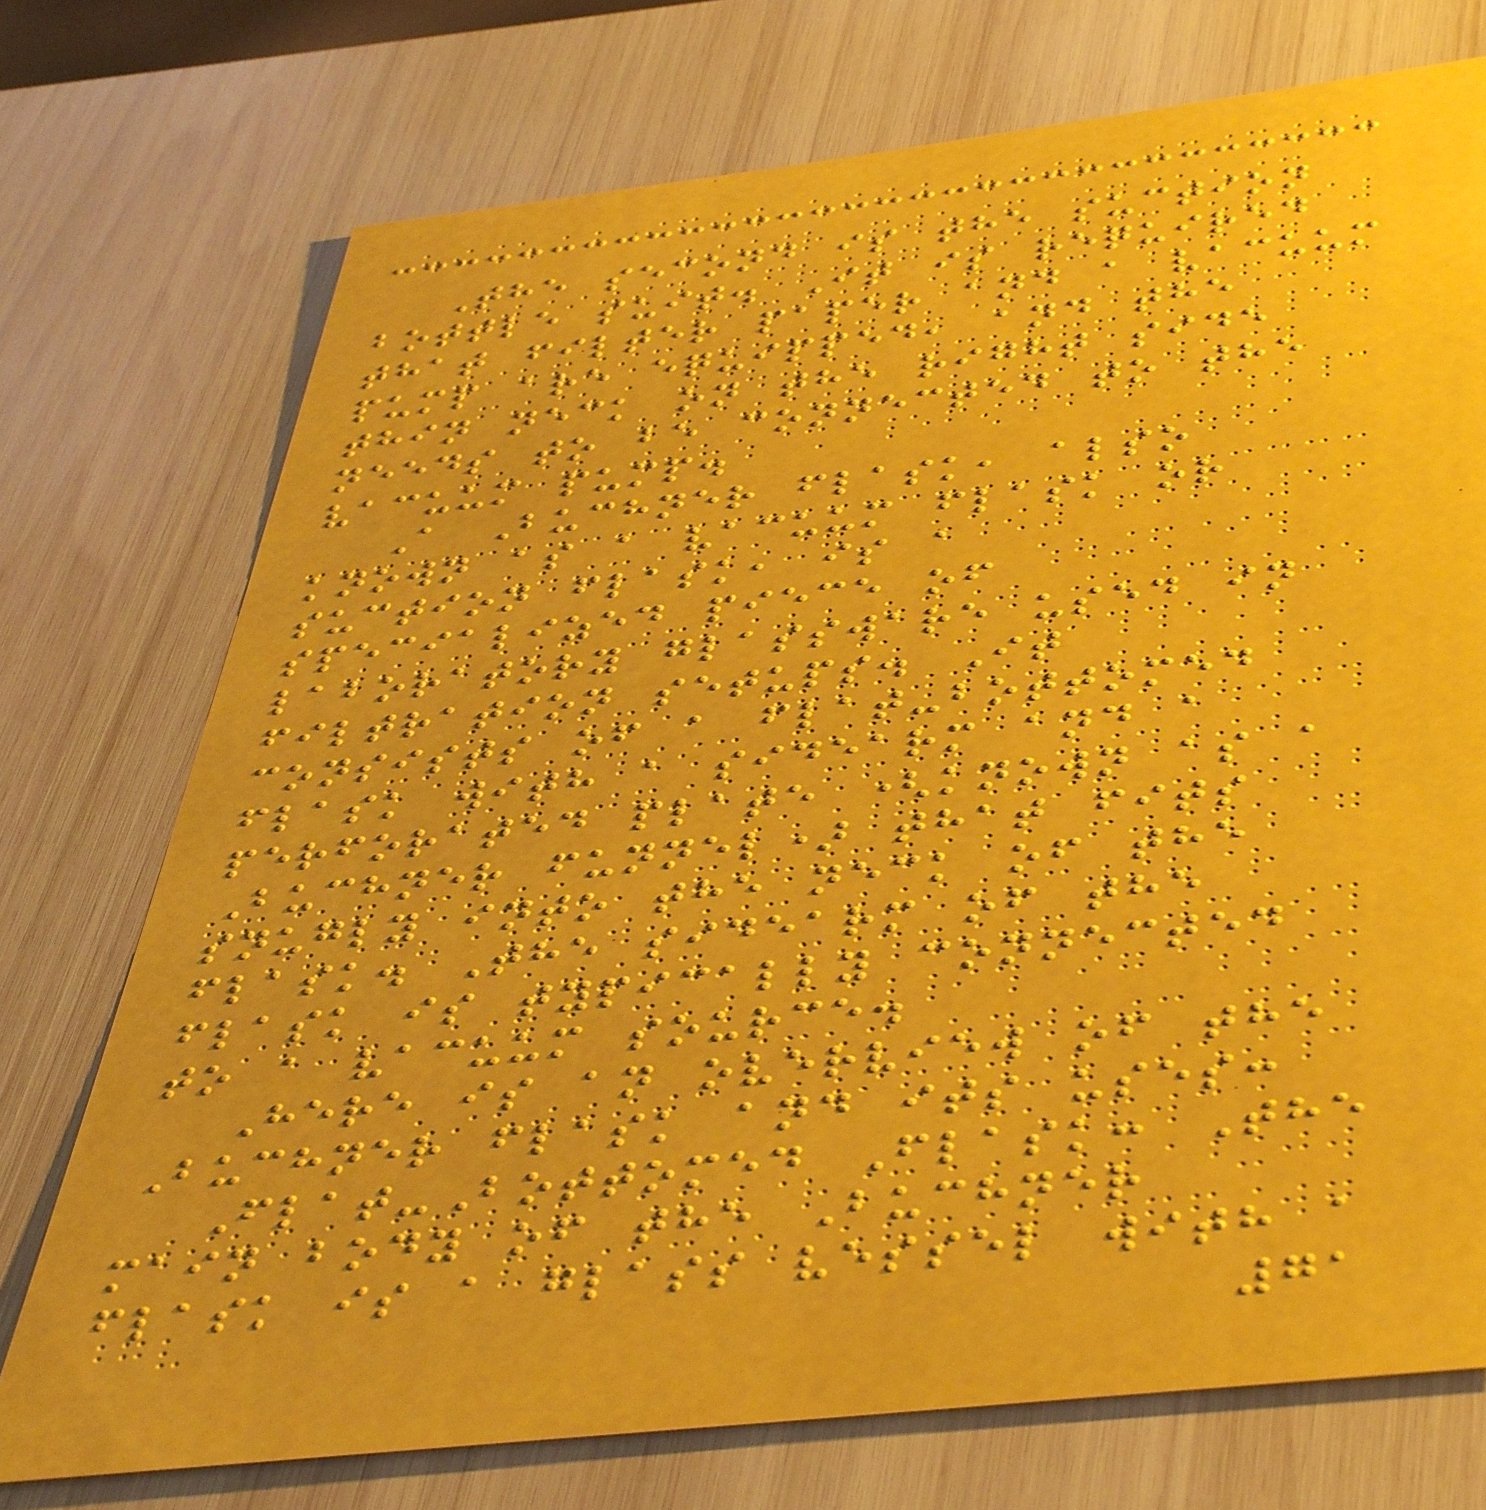The second is the suction
bottle suit. It is required
that filter paper and a vacuum
pump are equipped, and the
thin neck on the right side
needs to be connected to the
vacuum pump.
A Buchner flask, also
known as a vacuum flask or
suction flask, is a
specialized piece of
laboratory glassware used in
filtration setups. It
consists of a flat-bottomed
flask with a sidearm and a
perforated plate (known as a
Buchner funnel) that fits
snugly into the neck of the
flask. The sidearm of the
flask is typically connected
to a vacuum source.
Here is an overview of the
Buchner flask and its uses:
Flat-Bottomed Flask: The
main body of the Buchner
flask is a glass vessel with a
71
